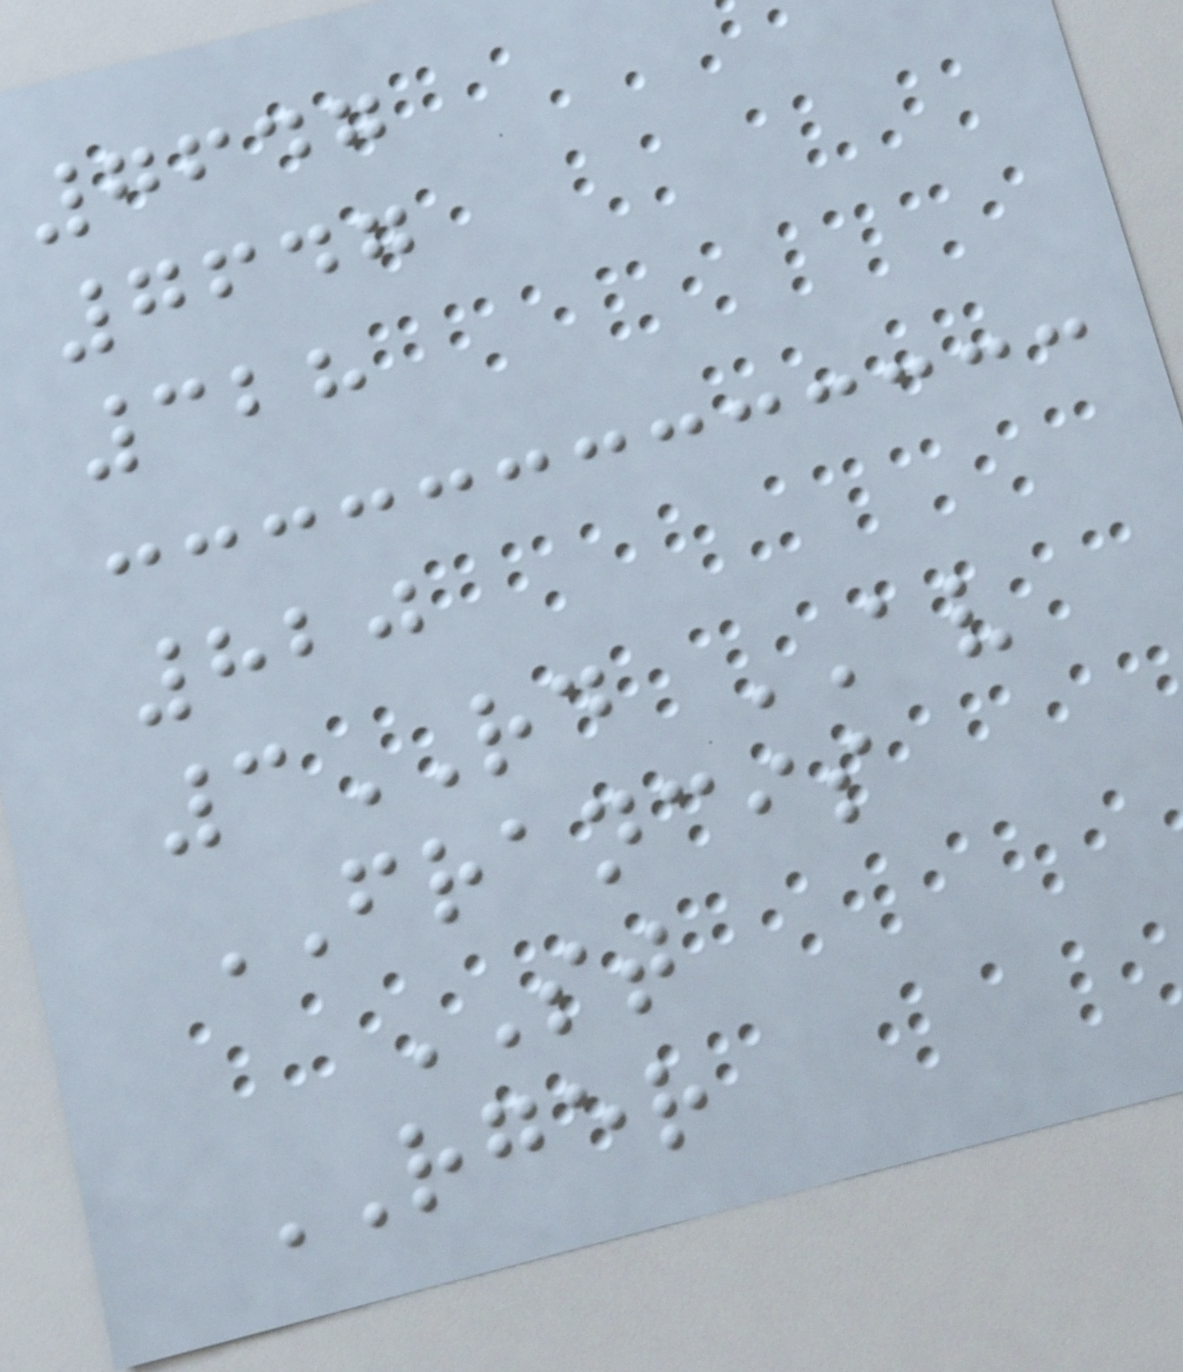7647
7647
328
820
3RD AV
FRANCIS
ST
RGER
